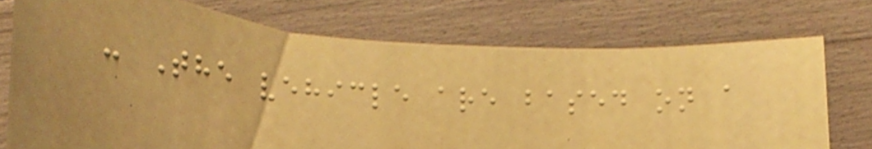- The vehicle are based on a
